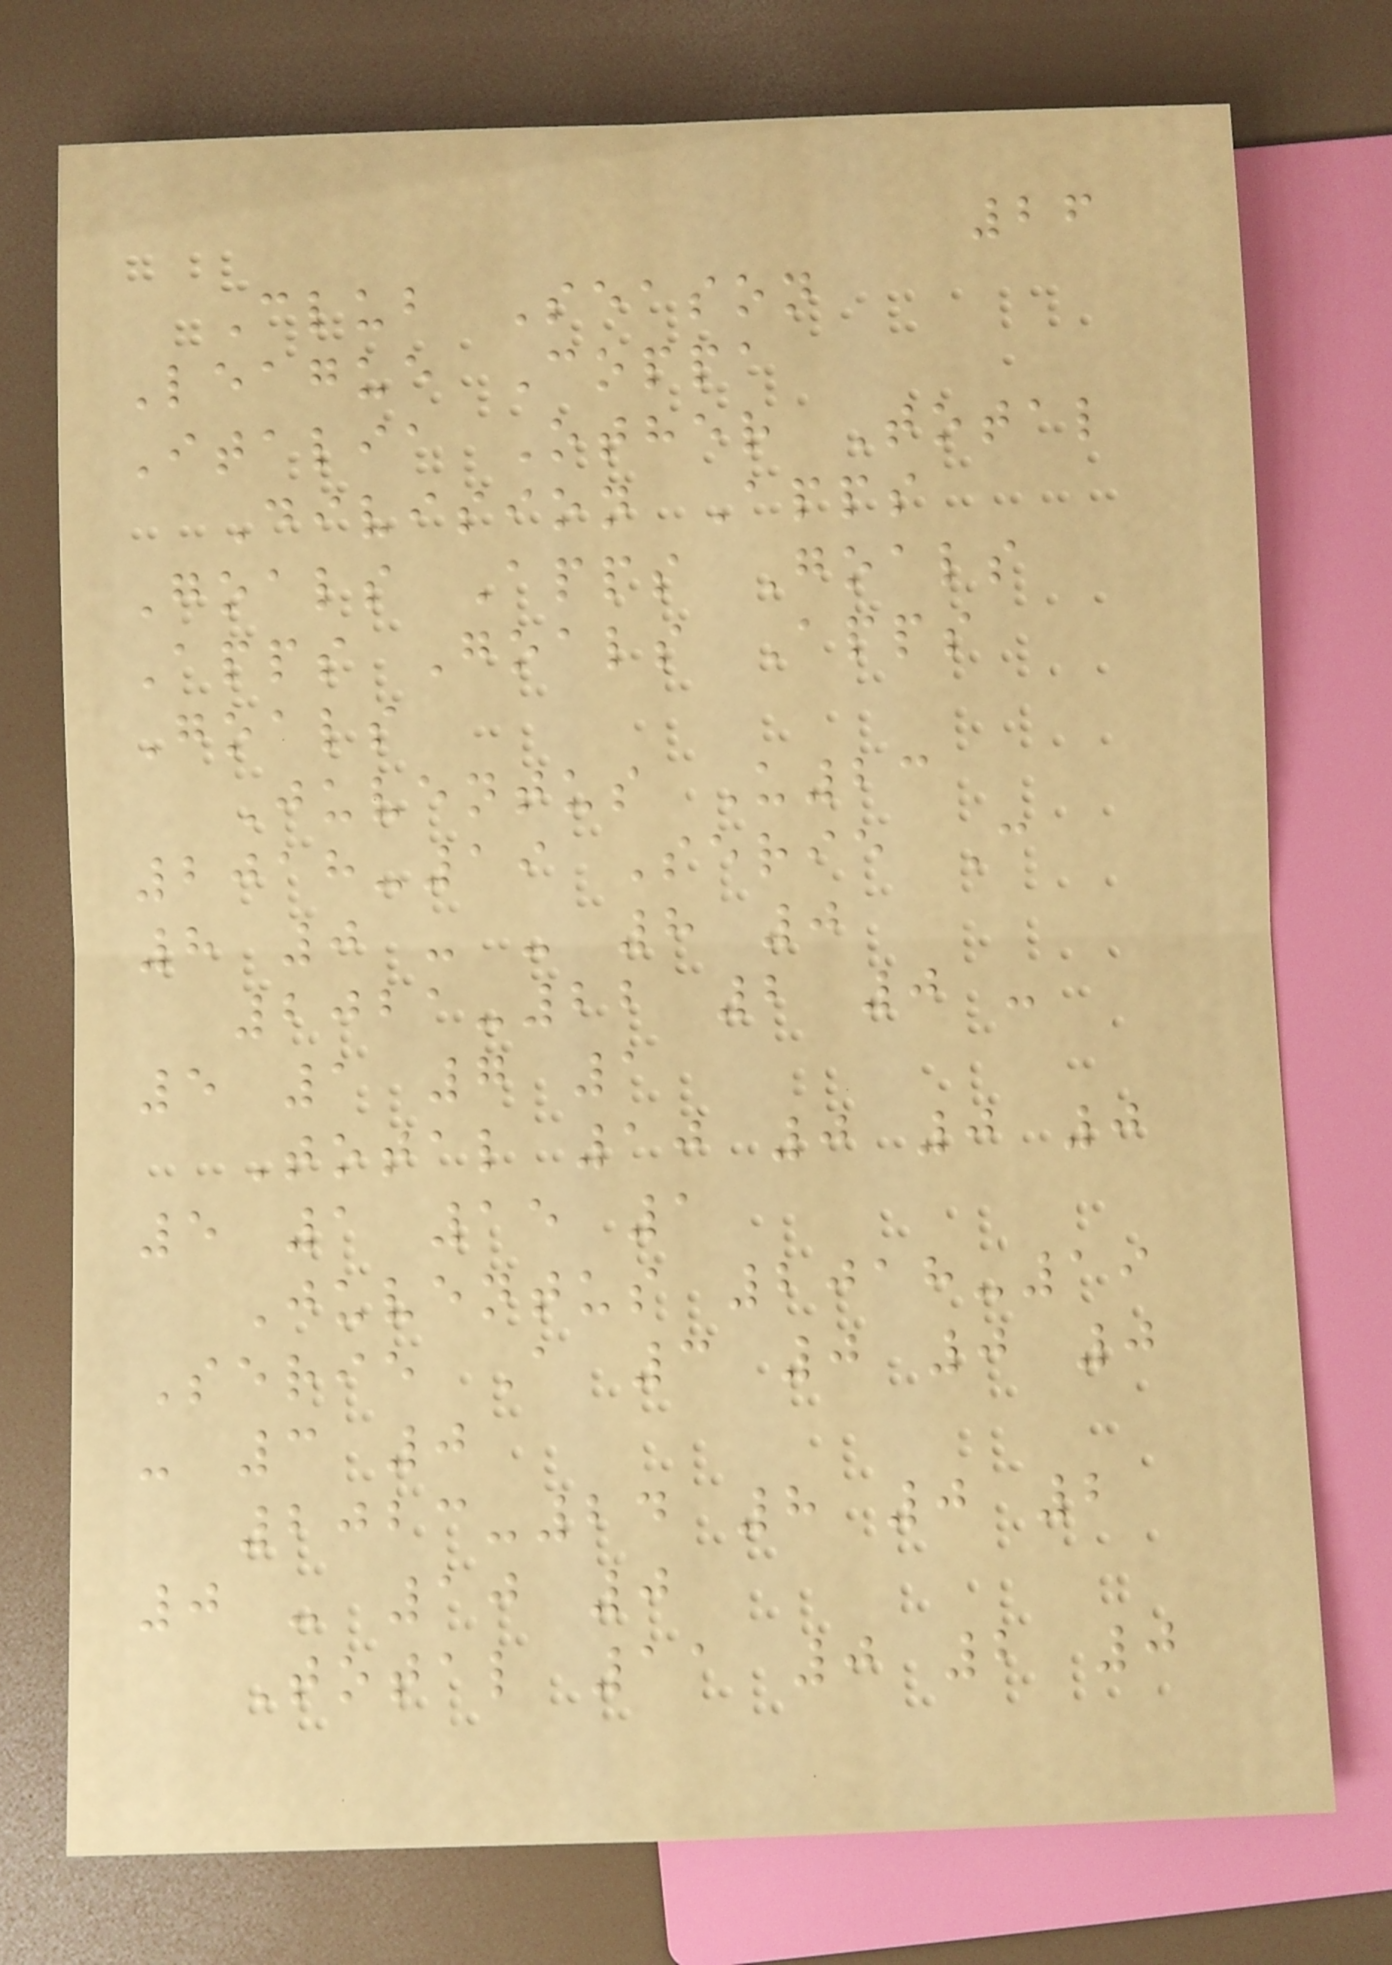26
Club Season
League Coppa
Italia Other Total
Division Apps
Goals Apps Goals
Apps Goals Apps
Goals
Juventus U23
2018-19 Serie C
8 0 - - 8 0
2021-22 2 0 -
5 1 7 1
Total 10 0 0 0
5 1 15 1
Juventus 2018-19
Serie A 3 0 0 0
- 3 0
2023-24 8 0 2
0 - 10 0
Total 11 0 2 0
